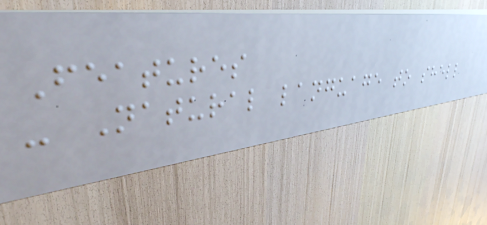Features
- Natural language to shell
